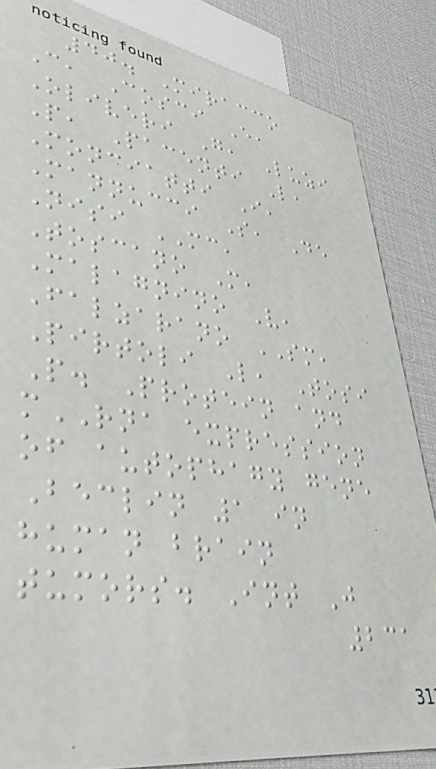40. Miracco
C, Cosci E,
Oliveri G, Luzi
P, Pacenti L,
Monciatti I,
Mannucci S, De
Nisi MC,
Toscano M,
Malagnino V,
Falzarano SM,
Pirtoli L, Tosi
P. Protein and
mRNA expression
of autophagy gene
Beclin 1 in
human brain
tumors. Int J
231
